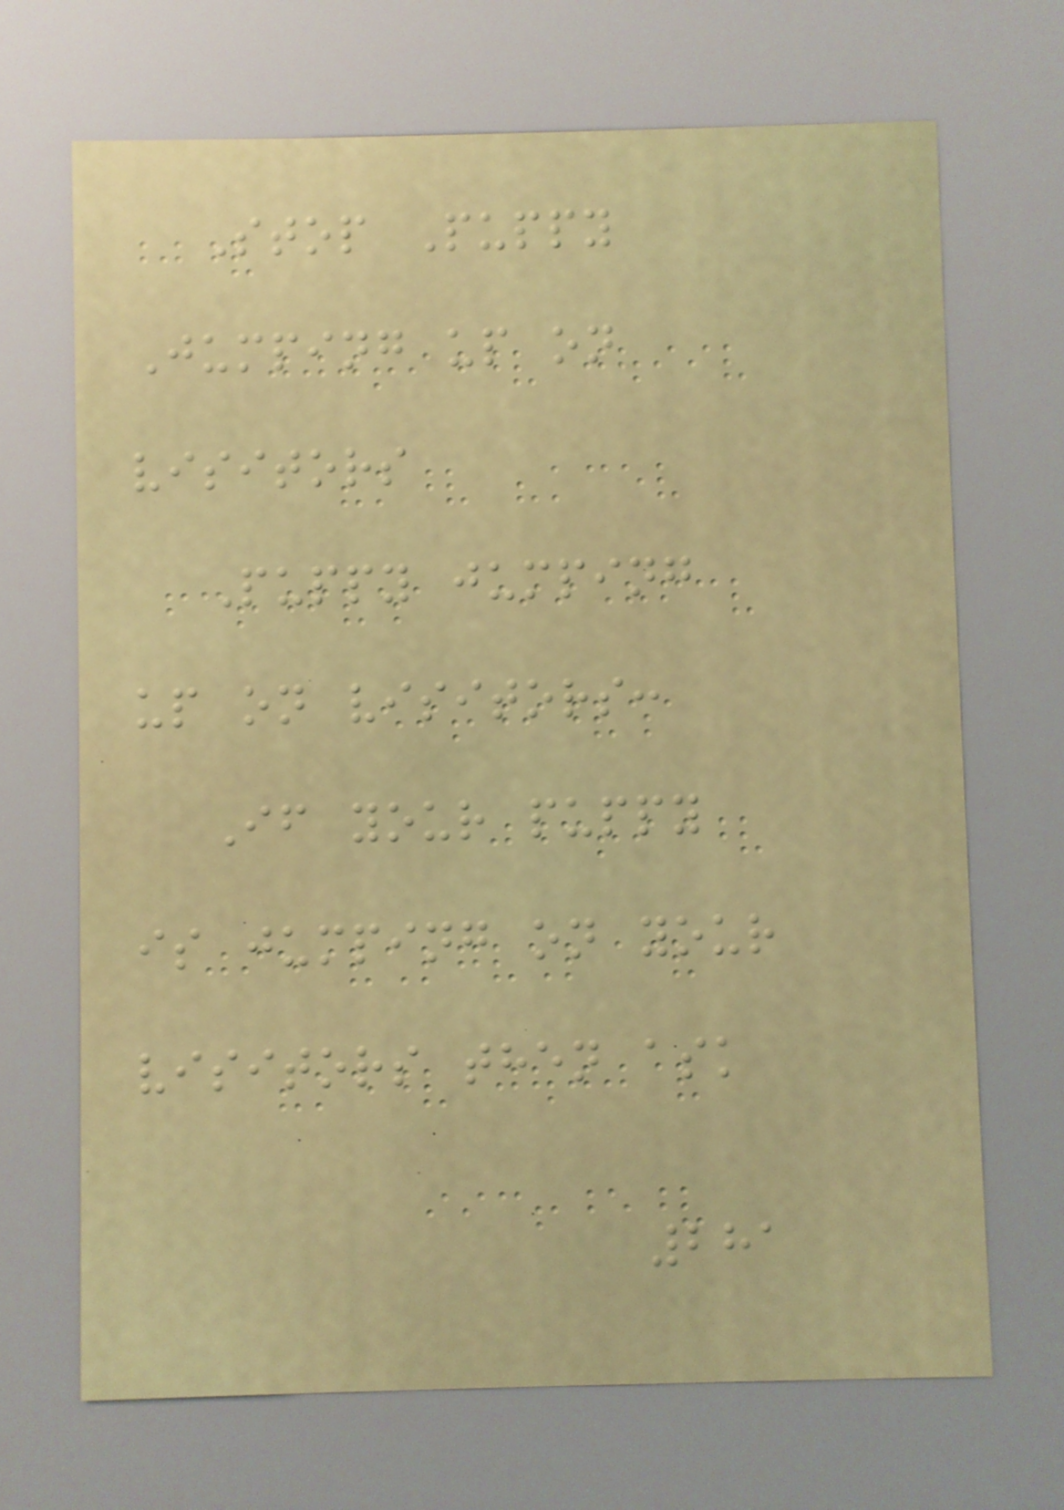Stop Puppy
Jumping up on
visitors
Puppy jumping
up on visitors:
If your puppy
is jumping on your
visitors then ask
281
